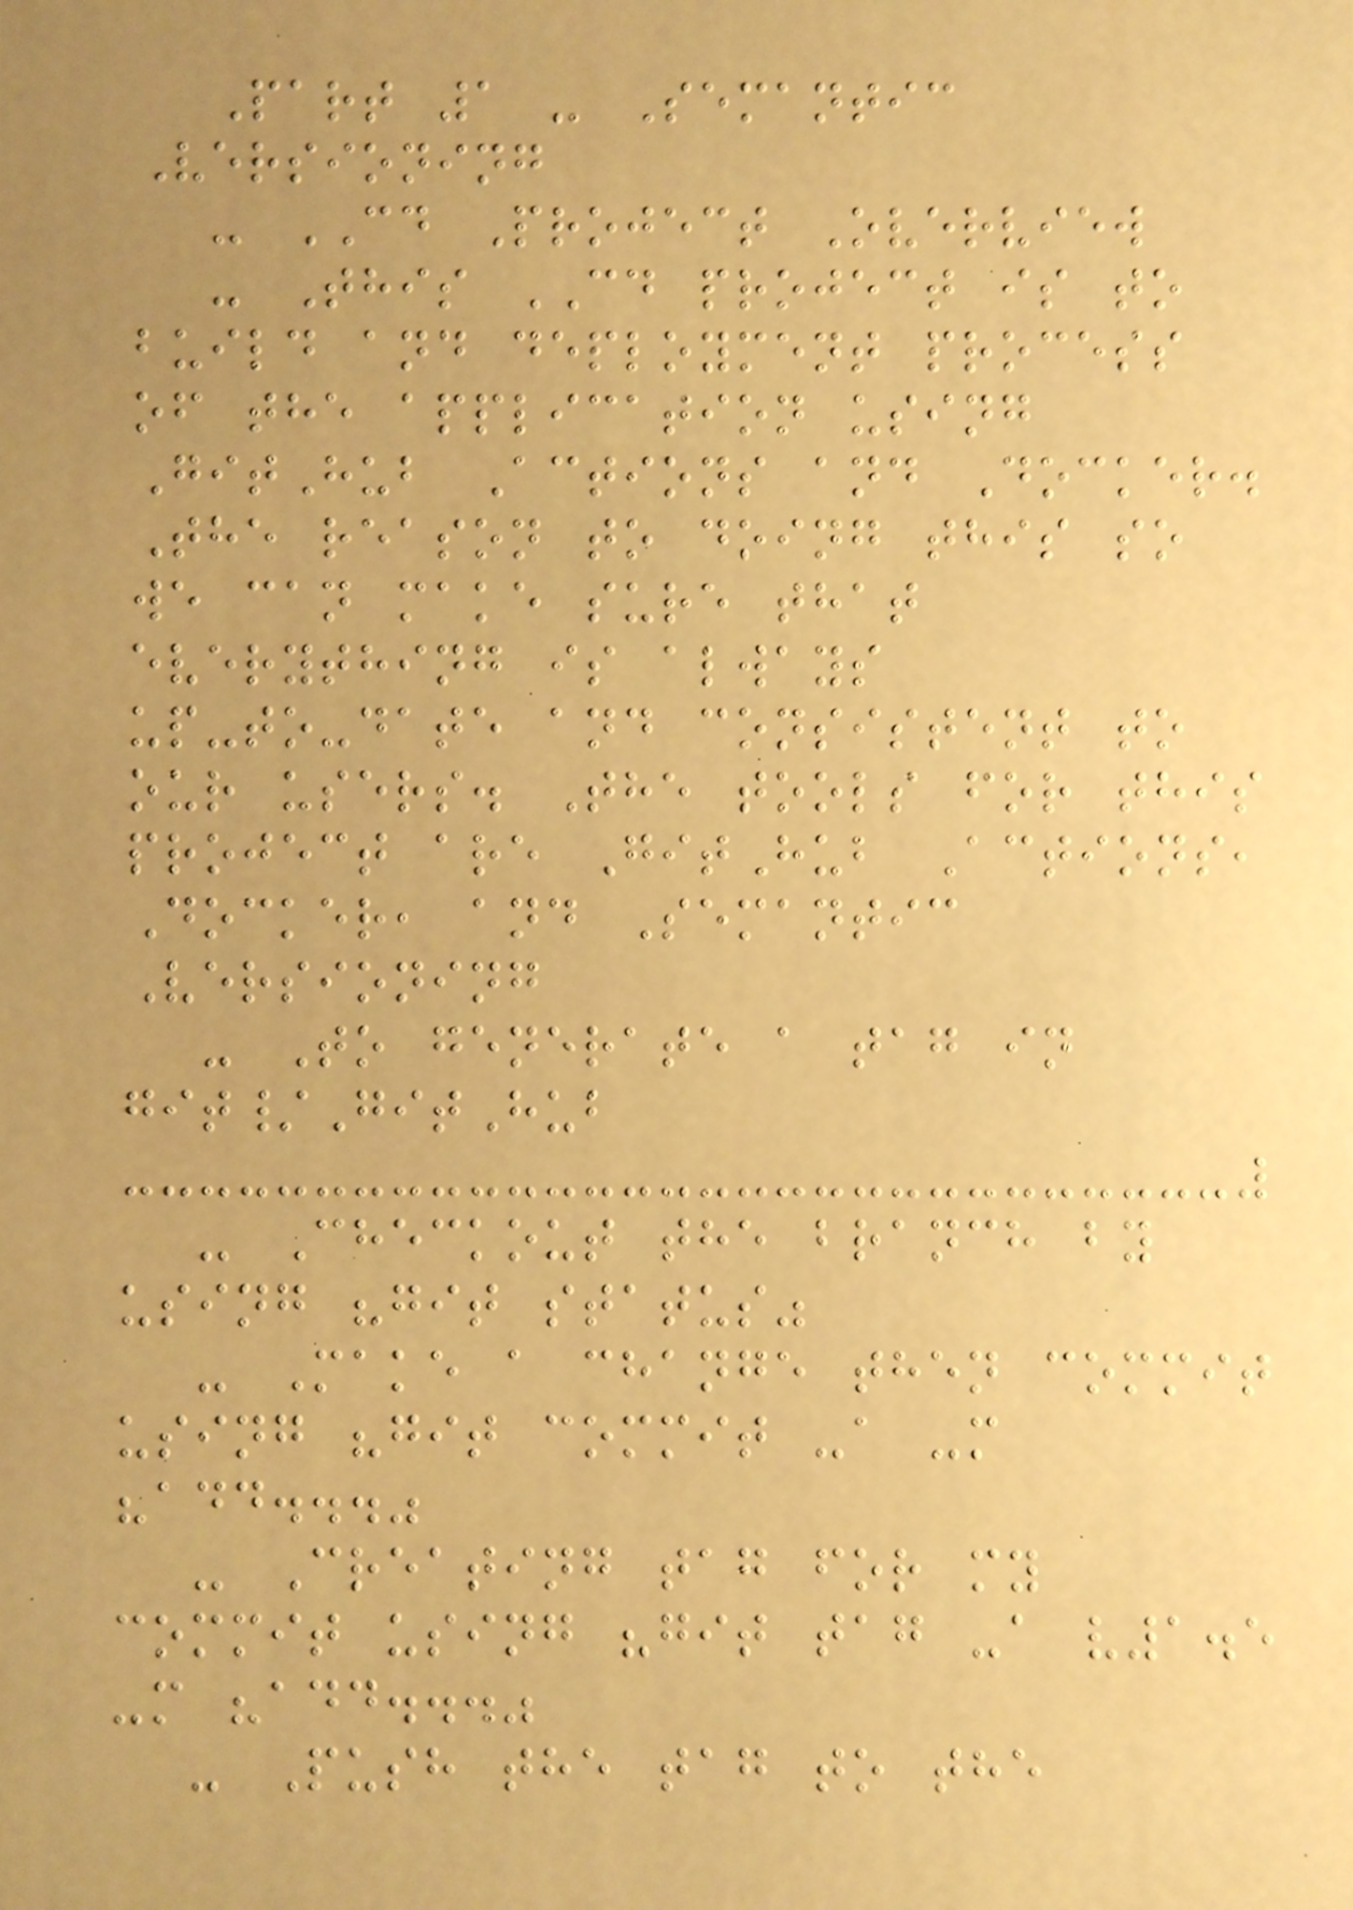Part 1 - Semantic
Versioning
- CD Project Overview
- This CD project is to
build and deployment process
of the application using
GitHub Actions and Docker.
The reason to doing this so
we can make sure that
everything is always
up-to-date and consistent to
our users. The tools for this
project are GitHub Actions,
Docker, and Semantic
Versioning
- To generate a tag in
git/GitHub
- Checkout the branch by
using "git status"
- Make a change then commit
using "git commit -a -m
"add..."
- Creating tag for my
commit using "git tag -a v1.5
-m "add..."
- Push the tag to the
